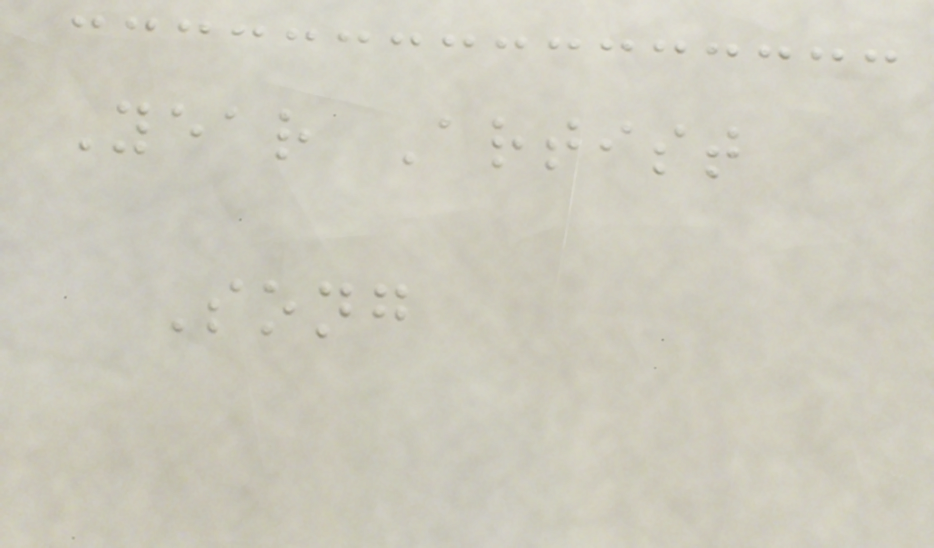Year Artist
Song
